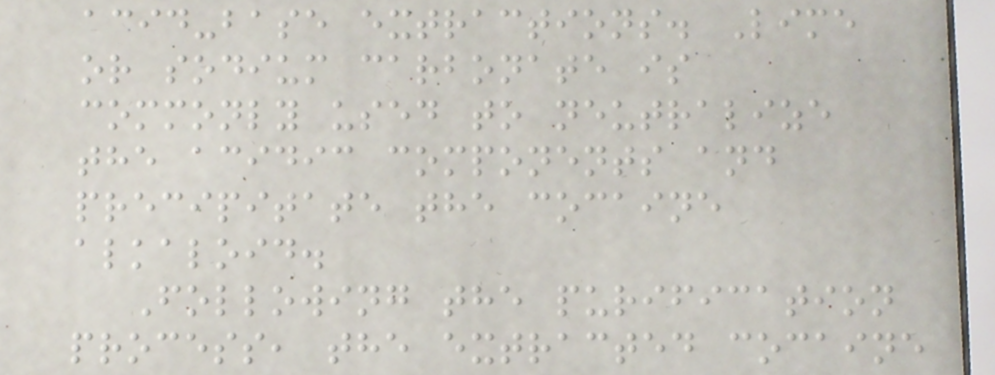acid-base extractions. Lime
or sodium carbonate is
commonly used to neutralize
the acidic components and
precipitate the cocaine
alkaloid.
Following the purification
process, the extracted cocaine
